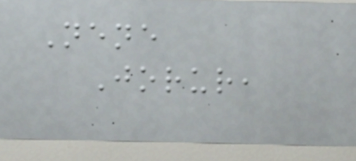Nene
Jorur,
